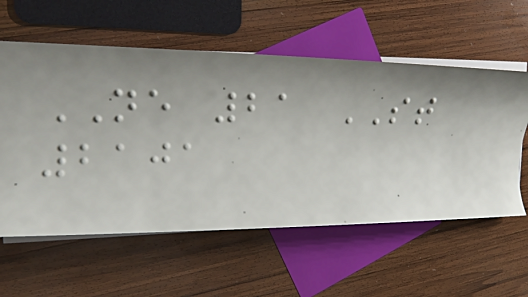NE 21 ST
2101
